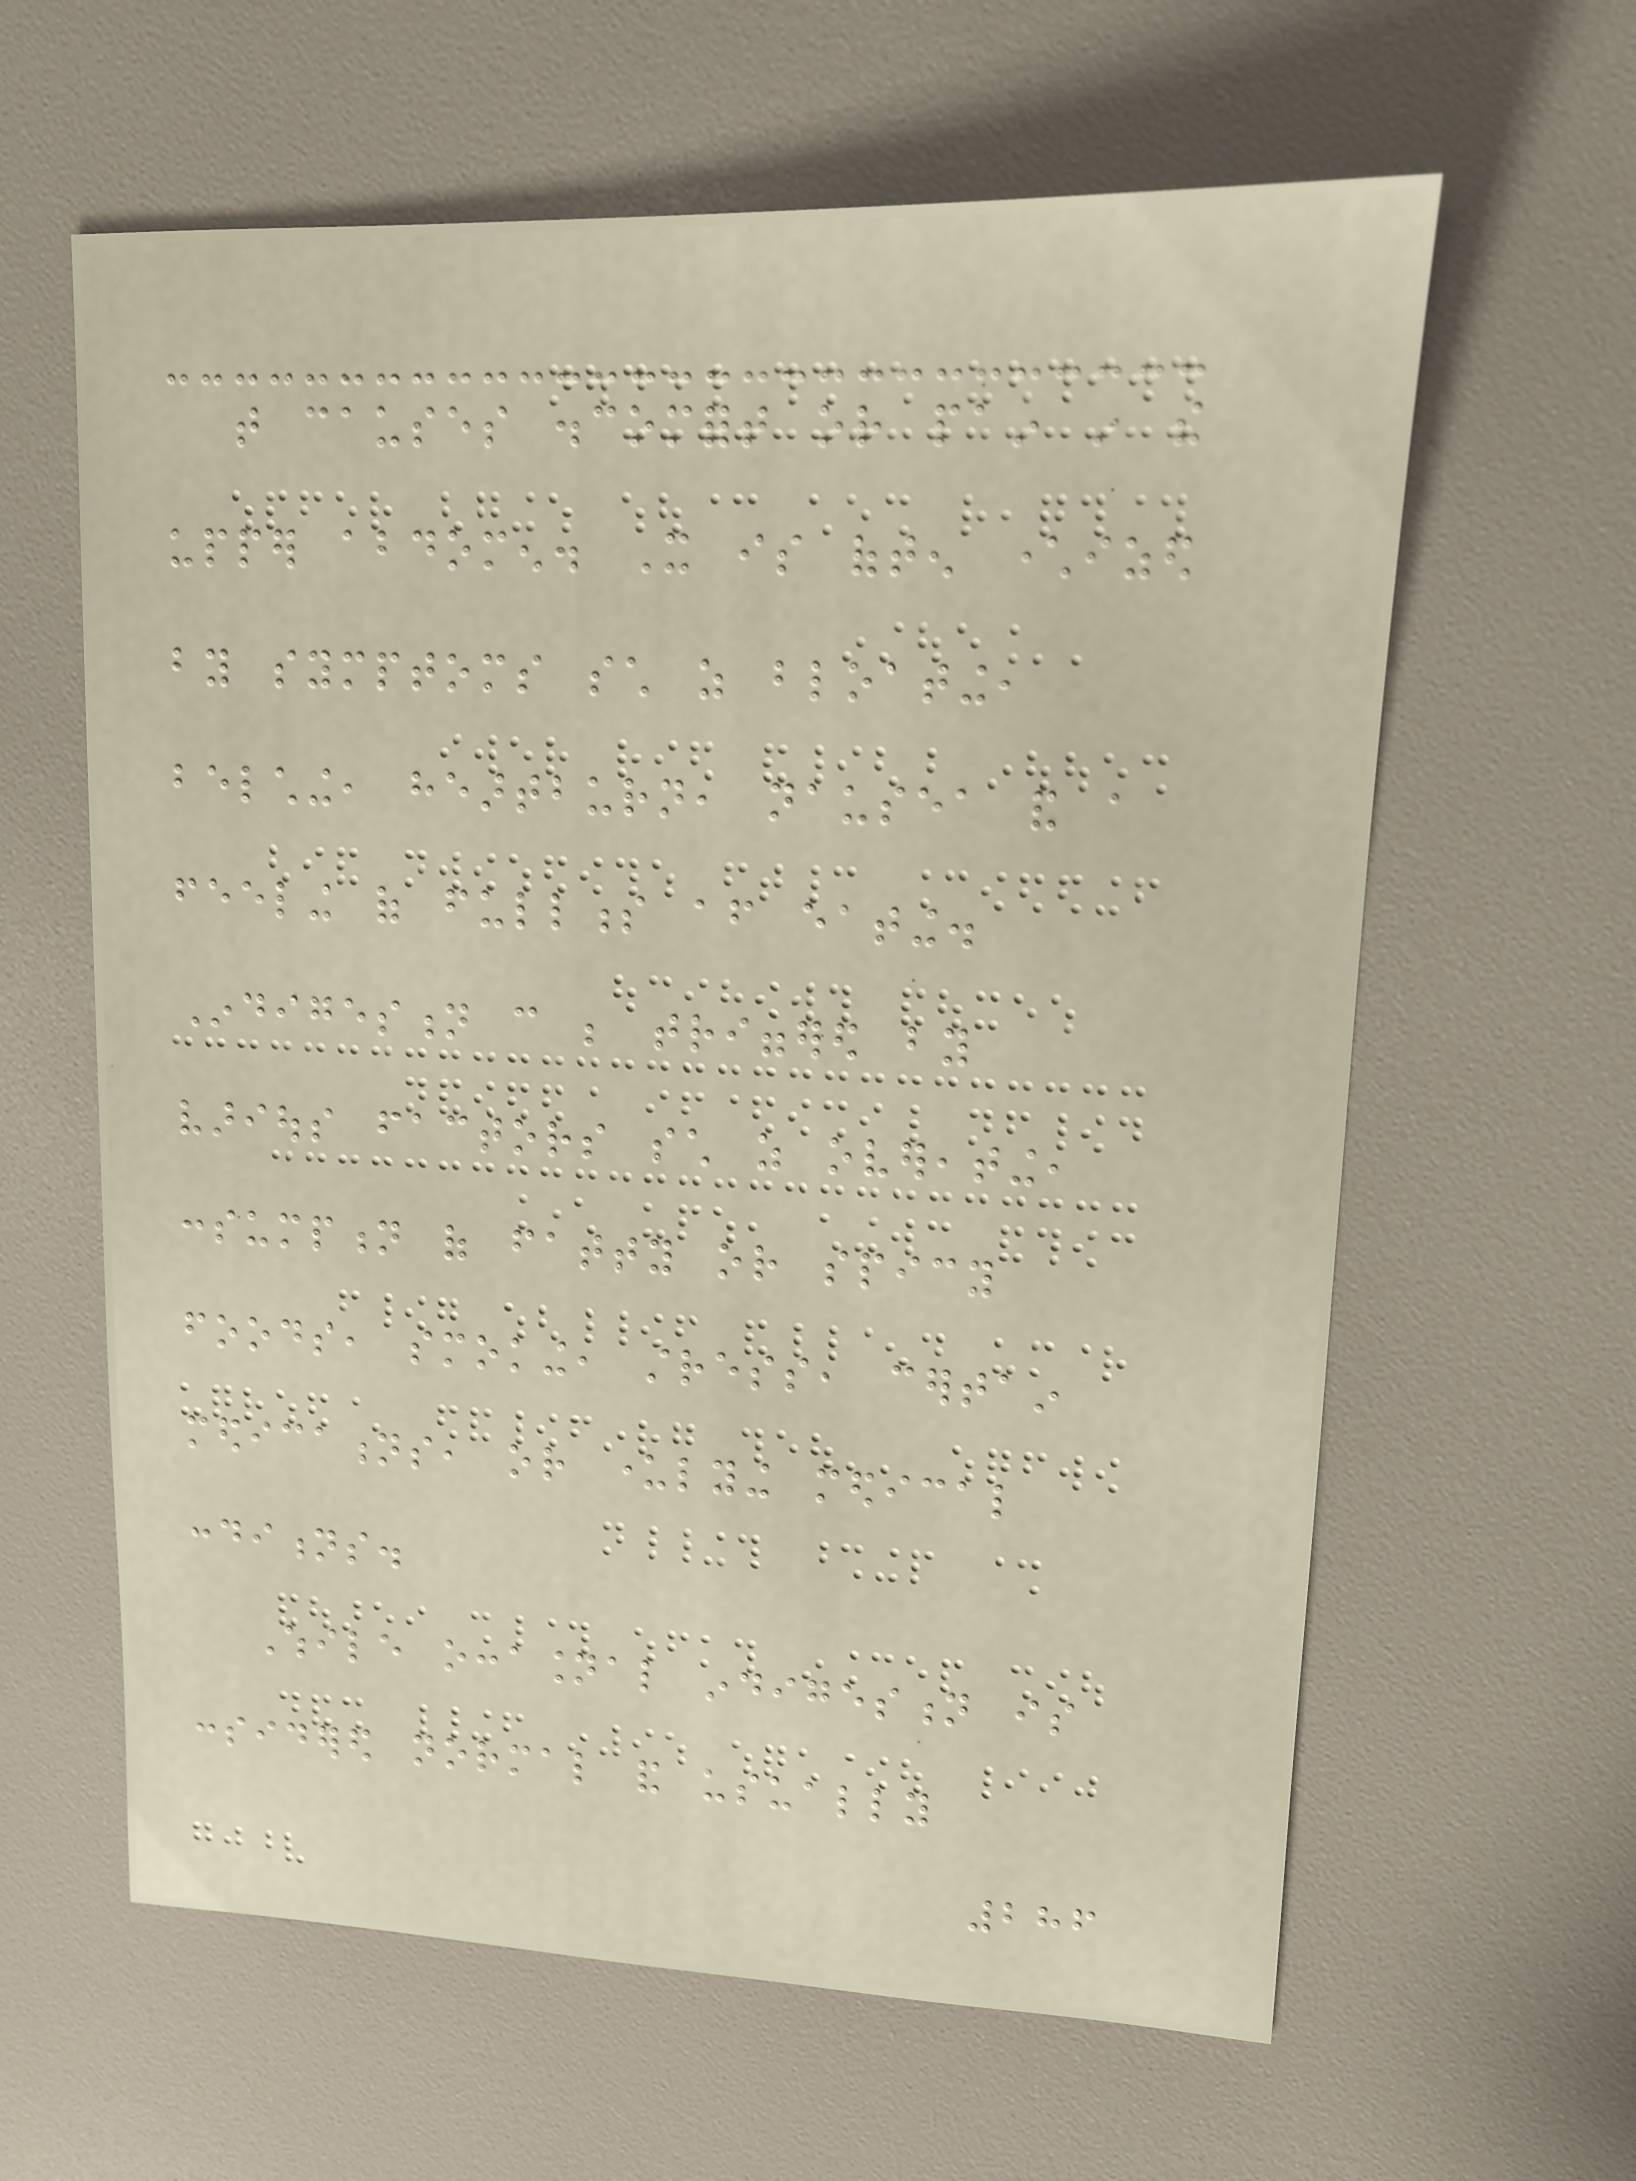that causes discomfort or pain in the
upper abdomen. It is often characterized
by symptoms such as bloating,
belching, heartburn, nausea and a
feeling of fullness after eating.
Indigestion can be triggered by
various factors such as overeating,
consumption of fatty or spicy
foods, smoking, stress, certain
medications, or underlying medical
conditions.
While occasional indigestion is
considered normal and usually
286
